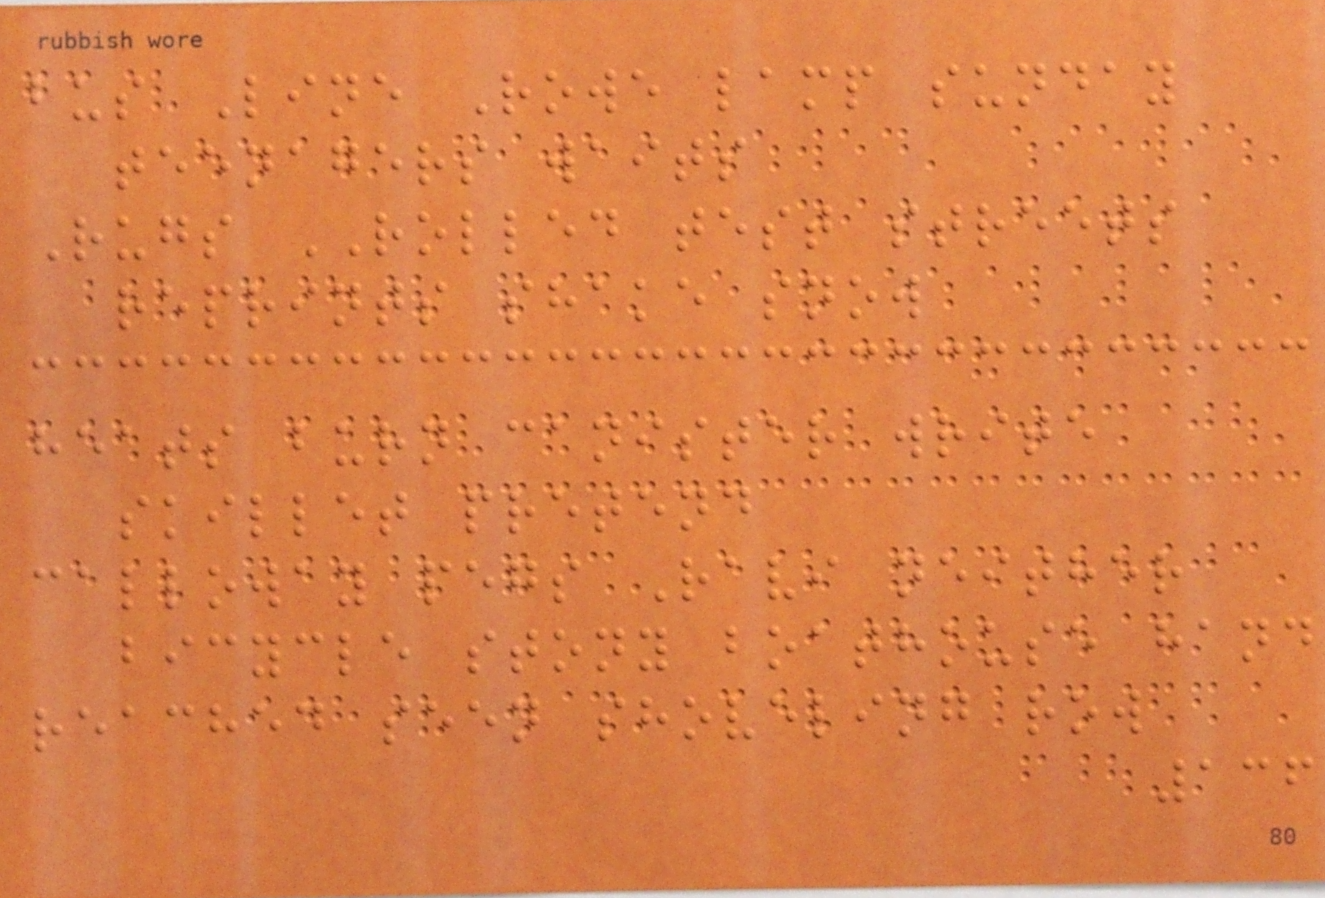bus Line Rowe lamp sunday
teenagers waits
Rugs ROLLED test streets
reprints shake snow
heats burn canister write
skillet pretend
calloway pegs Ravi neither
bicycle stony boathouse hand
reached seen shoveling row
136
